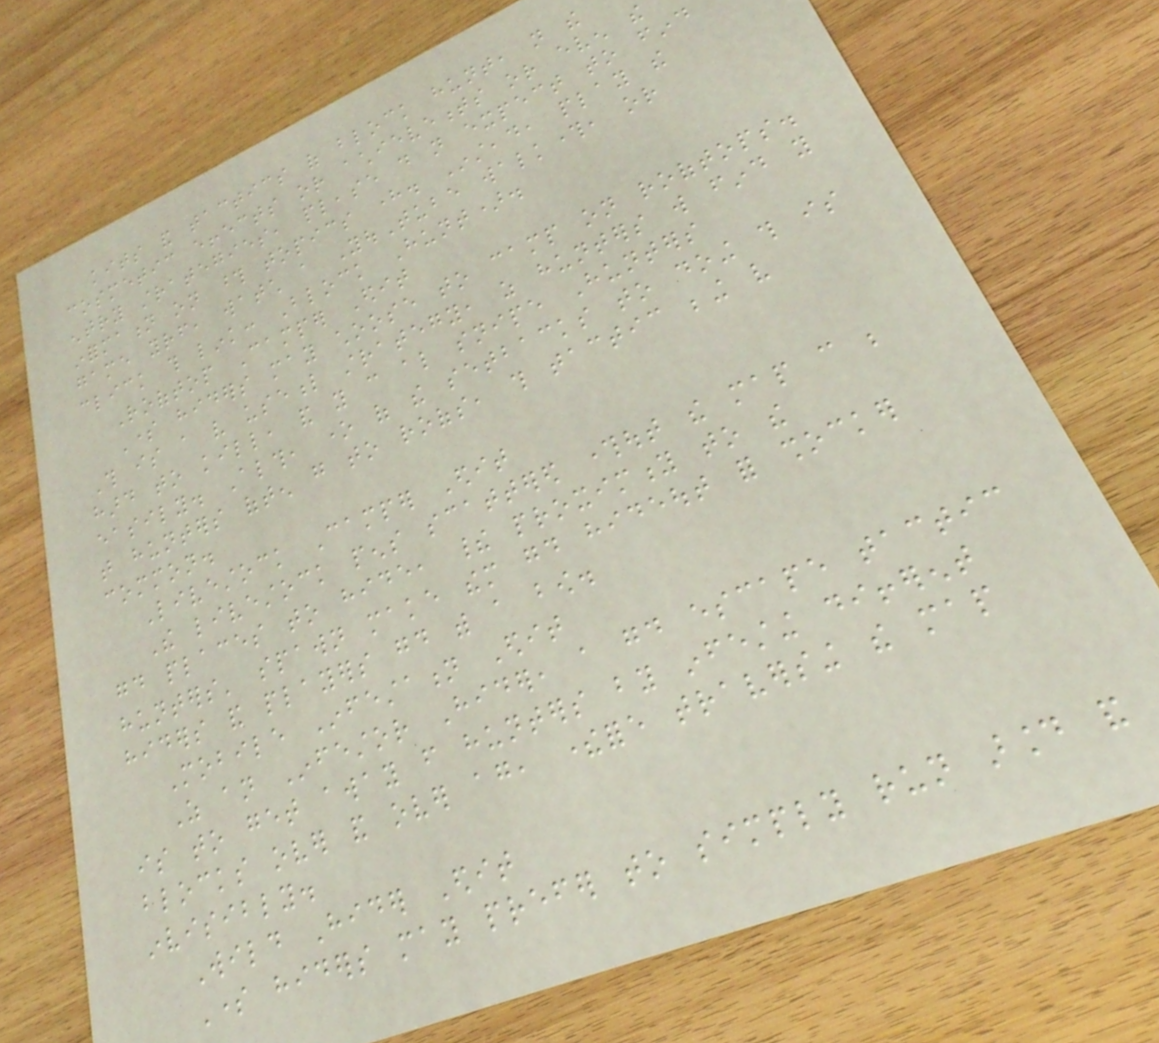kits and tactics of block hunt, not the
cosmetic effects or achievements or even the
entry strategies, please do not expect to find
information on those topics here. Instead, play the
game yourself, watch a YouTube walkthrough, or
click this link: Block Hunt).
Rooftop Camper Edit
Some hiders may choose to camp on rooftops.
This is a very useful strategy, as hunters will find you
hard to kill, and you can also snipe Hunters
easily. Although, one of the setbacks to doing this is
that hunters often go to roofs, this tactic being very
common.
Livestock Camper Edit
The livestock pens scattered throughout the map can be
good places to hide, their proximity to the
hunters' spawn make them good hideout for shocker
hiders and players good with a bow.
Mobile Infestation Edit
As an Infestor Hider, a good escape tactic
is to get away from hunters by infesting different
blocks over and over again, therefore traversing the map
invisibly.
Wild Hider Edit
Some hiders may prefer to simply run around and
